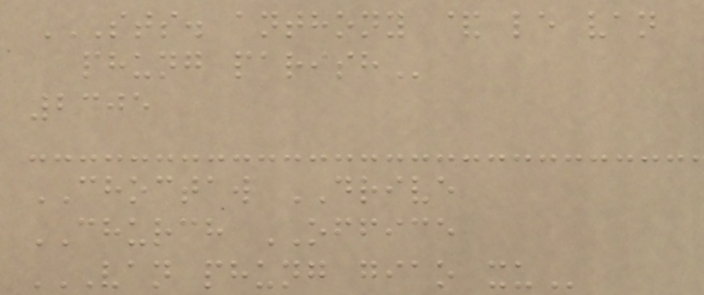STS. ANTHONY & LE VAN
PHUNG PARISH
2305
CHOCTAW DRIVE
CHURCH OFFICE
VAN PHUNG GIAO XU
